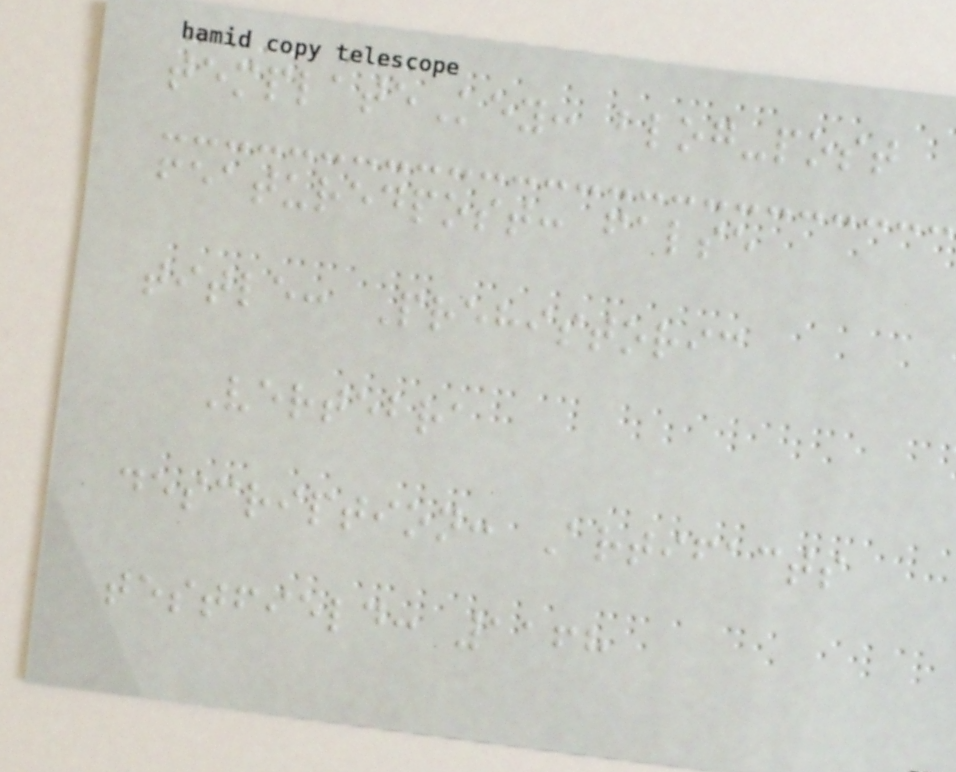templateKey: blog-post
featuredpost: false
title: Prehistoric
Vertebra
description: Artifacts
testfield: 1168
